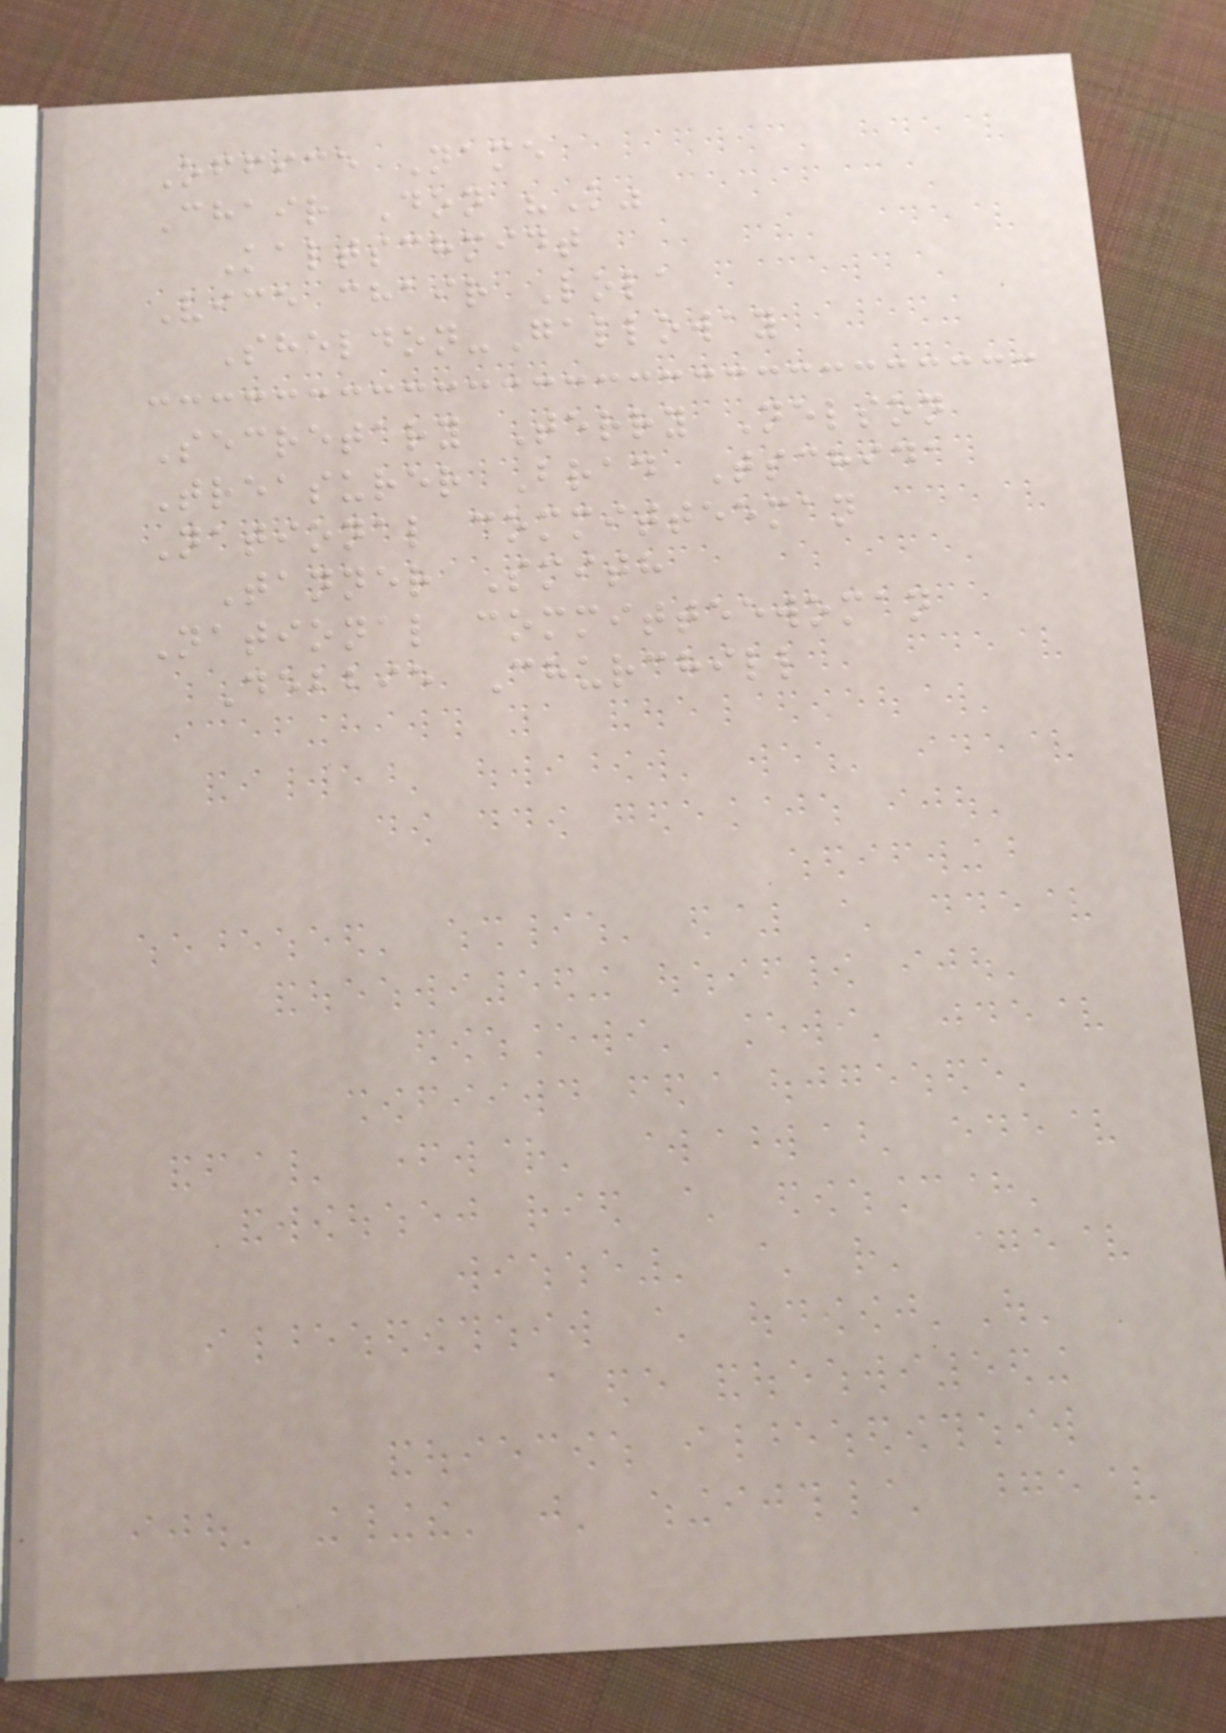Office Name
Chair Don "K"
Kaltschmidt
Vice chair Lola
Sheldon-Galloway
Secretary Terry Nelson
Treasurer Brad Tschida
National committeeman
Tanner Smith
National committeewoman
Debbie Churchill
